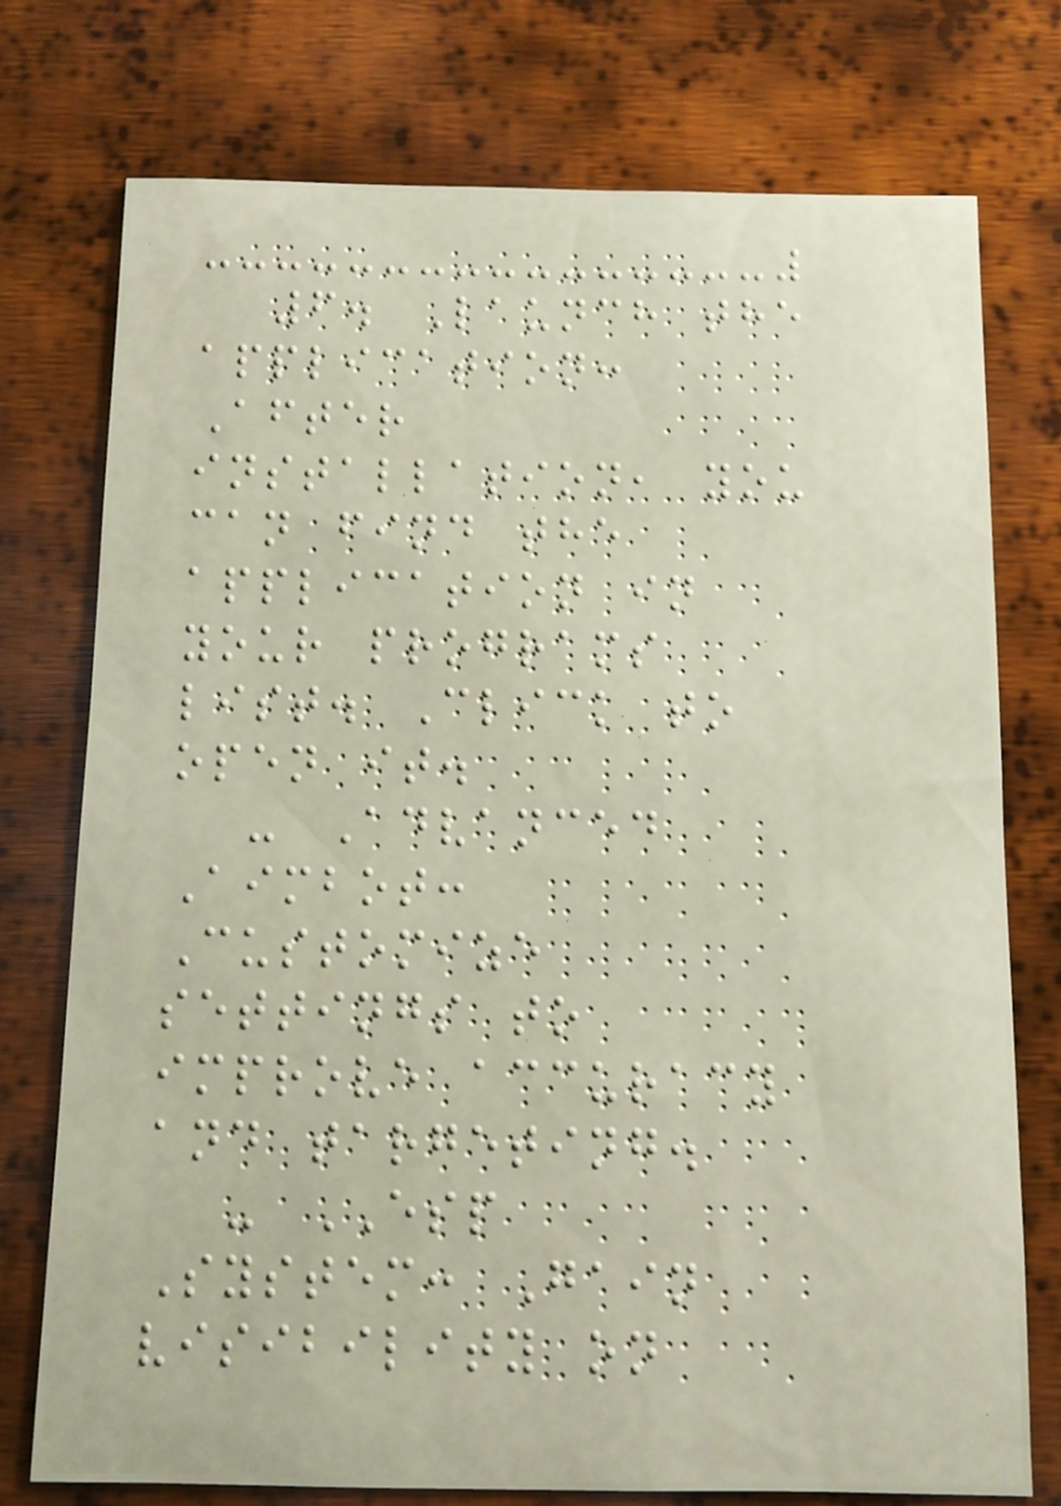6. Launch the
application:
After
installation, you
can find the
application in
your programs
list. Click to
open it.
- Advanced
Aimbot:
Customize
settings to
improve accuracy
and targeting.
- ESP
System: Gain
visibility on
